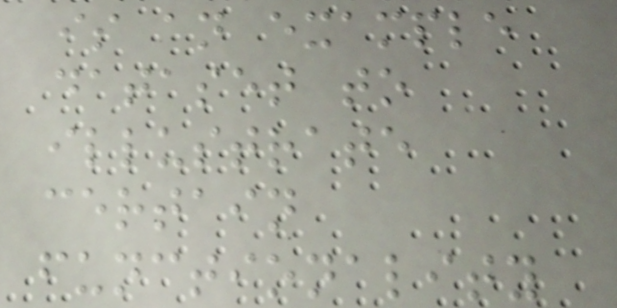is an example
dataset to
illustrate
certain
functionality
